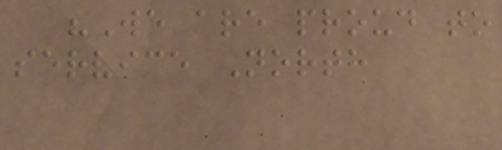"We are proud to
service North
